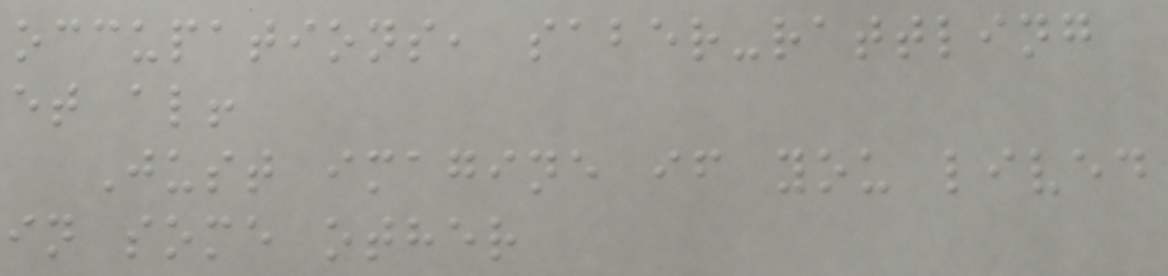occupations, saber-rattling
et al!
Just imagine if you lived
in some other
